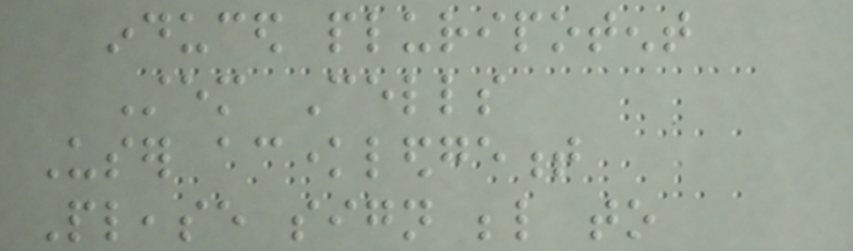induced pluripotent
Stem Cells
User acknowledgement
Please sign below to
